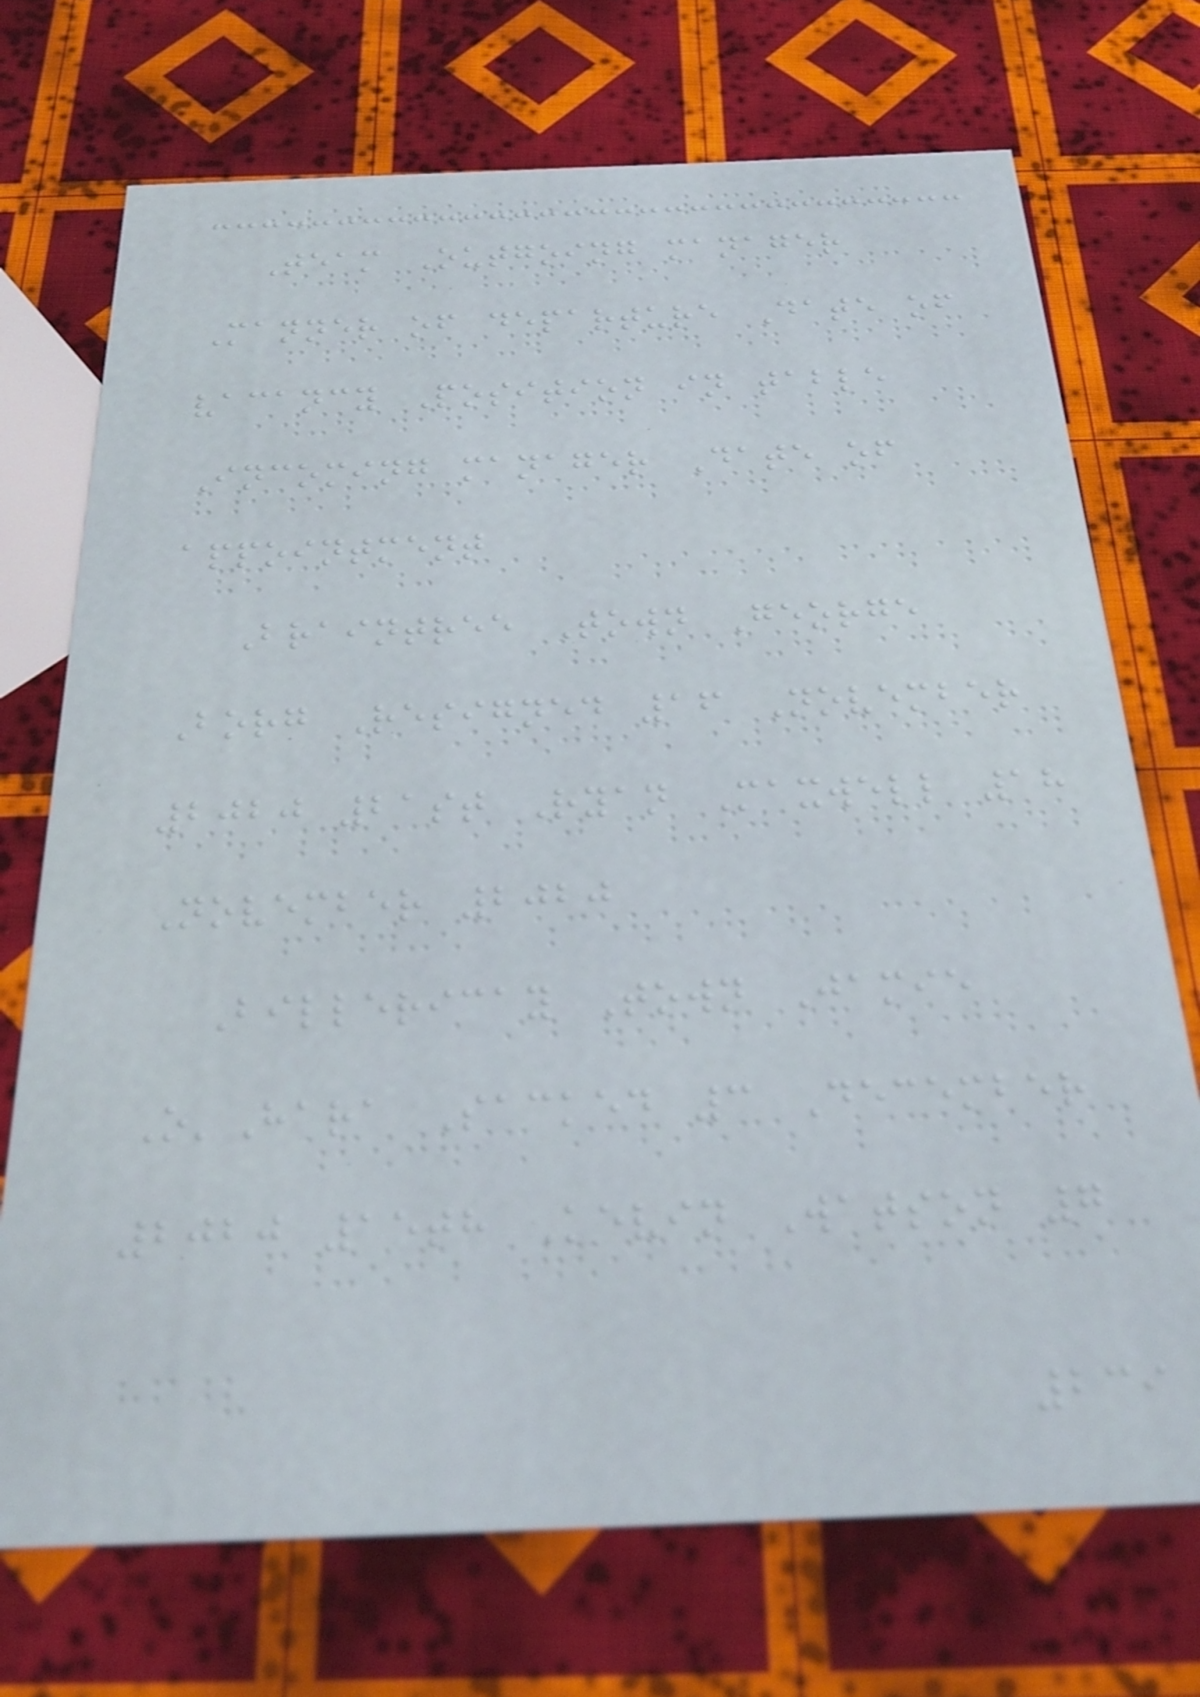Team Outgoing manager
Manner of departure Date of
vacancy Position in table
Incoming manager Date of
appointment
Braintree Town George
Borg Resigned 16 November
2020 21st Ryan Maxwell 18
November 2020
Billericay Town Jamie
O'Hara Sacked 3 December
2020 15th Kevin Watson 7
239
